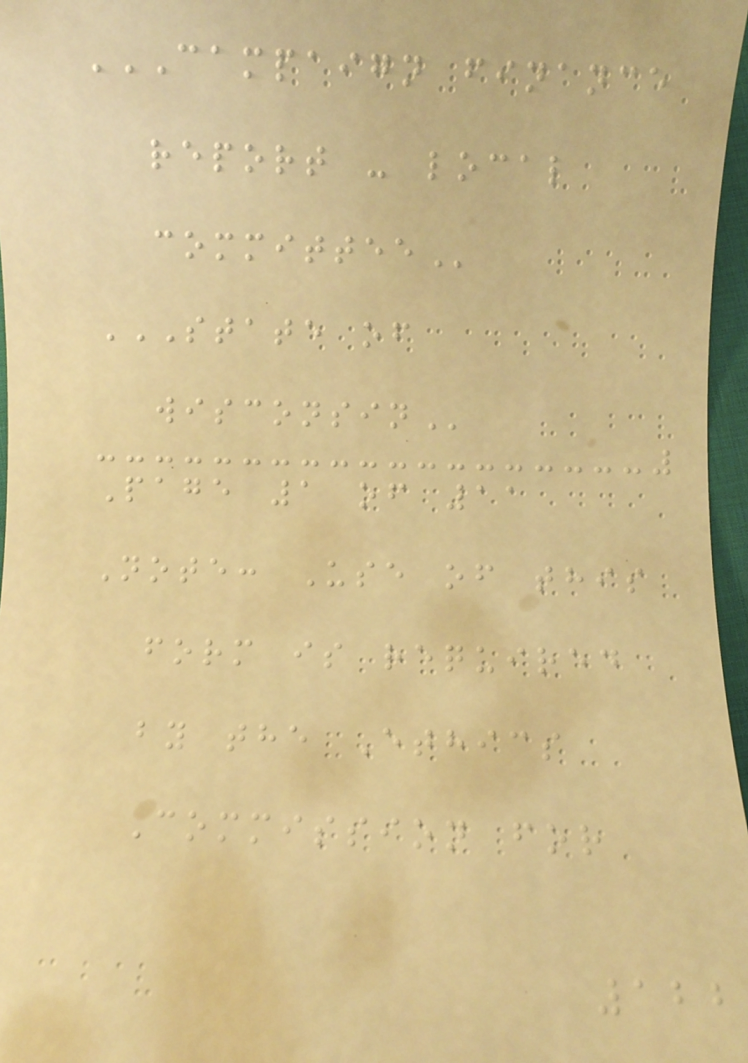CAMPAIGN FINANCE
REPORT - LOCAL
COMMITTEE
STATE OF
WISCONSIN
Page 1 of 11
Note: Use of this
form is required
by the Ethics
Commission for
122
